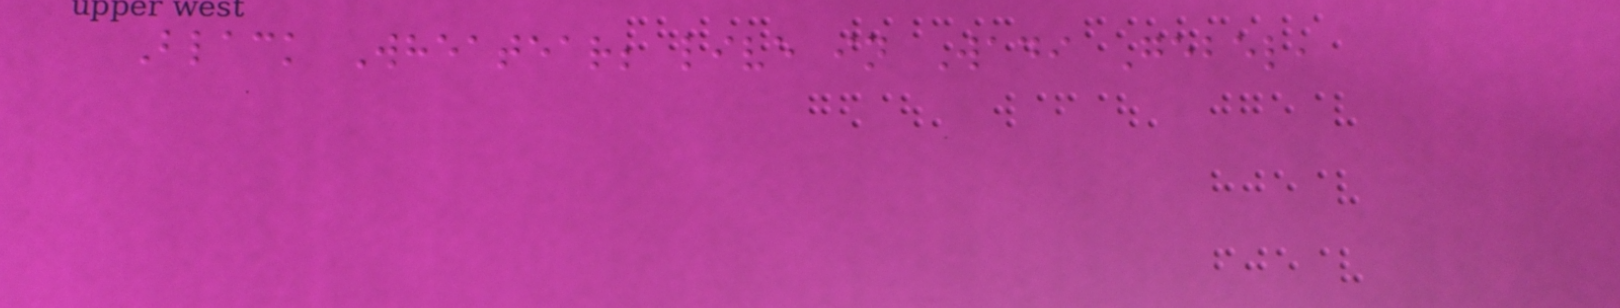Black Wheatear; live in Wadi Gebel,
